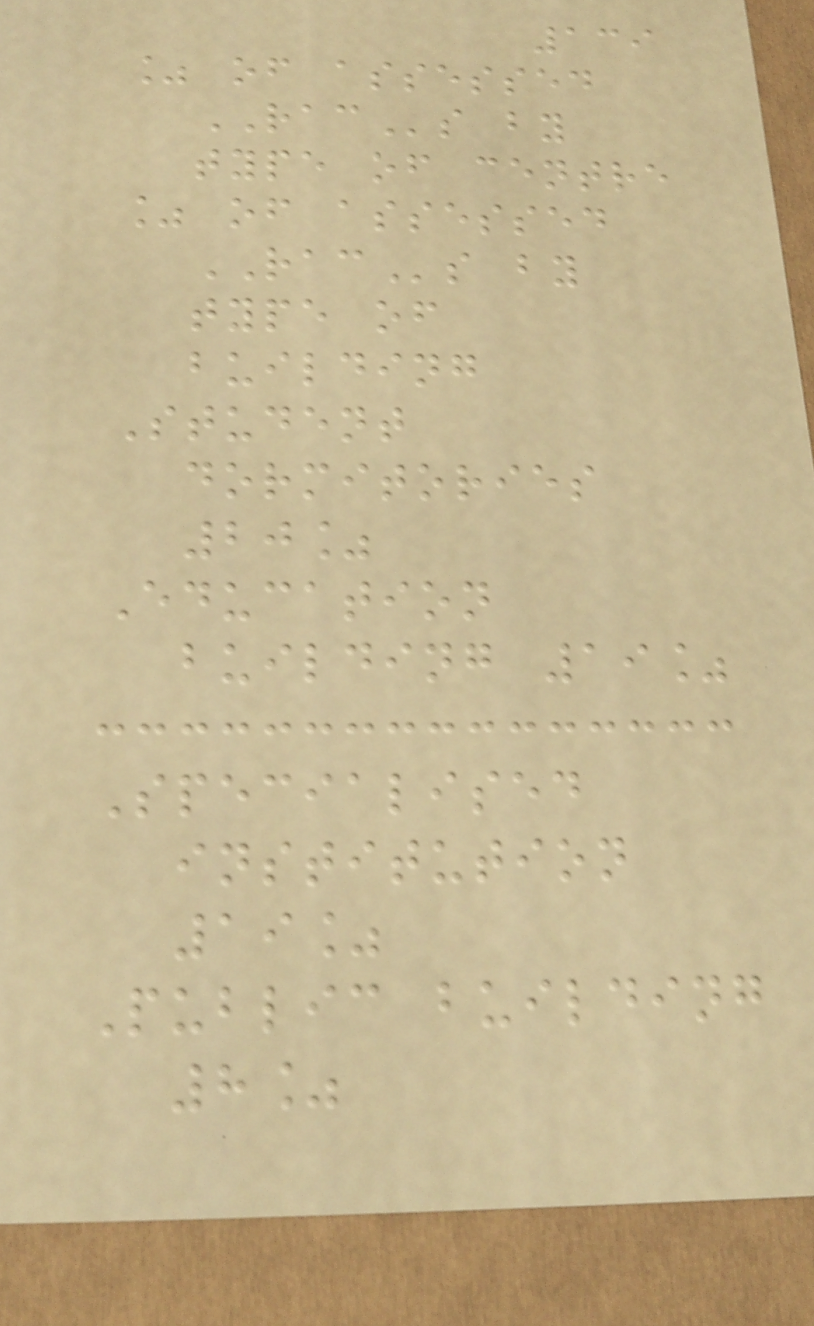139
% of assessed
RACs by
type of centre
% of assessed
RACs by
type of
building
Student
dormitories
20%
Education
building 19%
Specialised
institution
19%
Public building
8%
